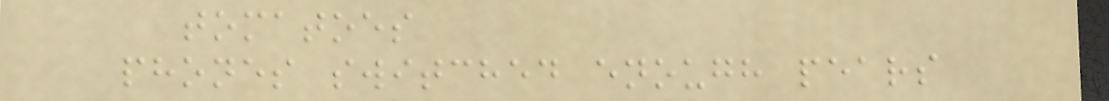tomatoes
phones switched enough pears
